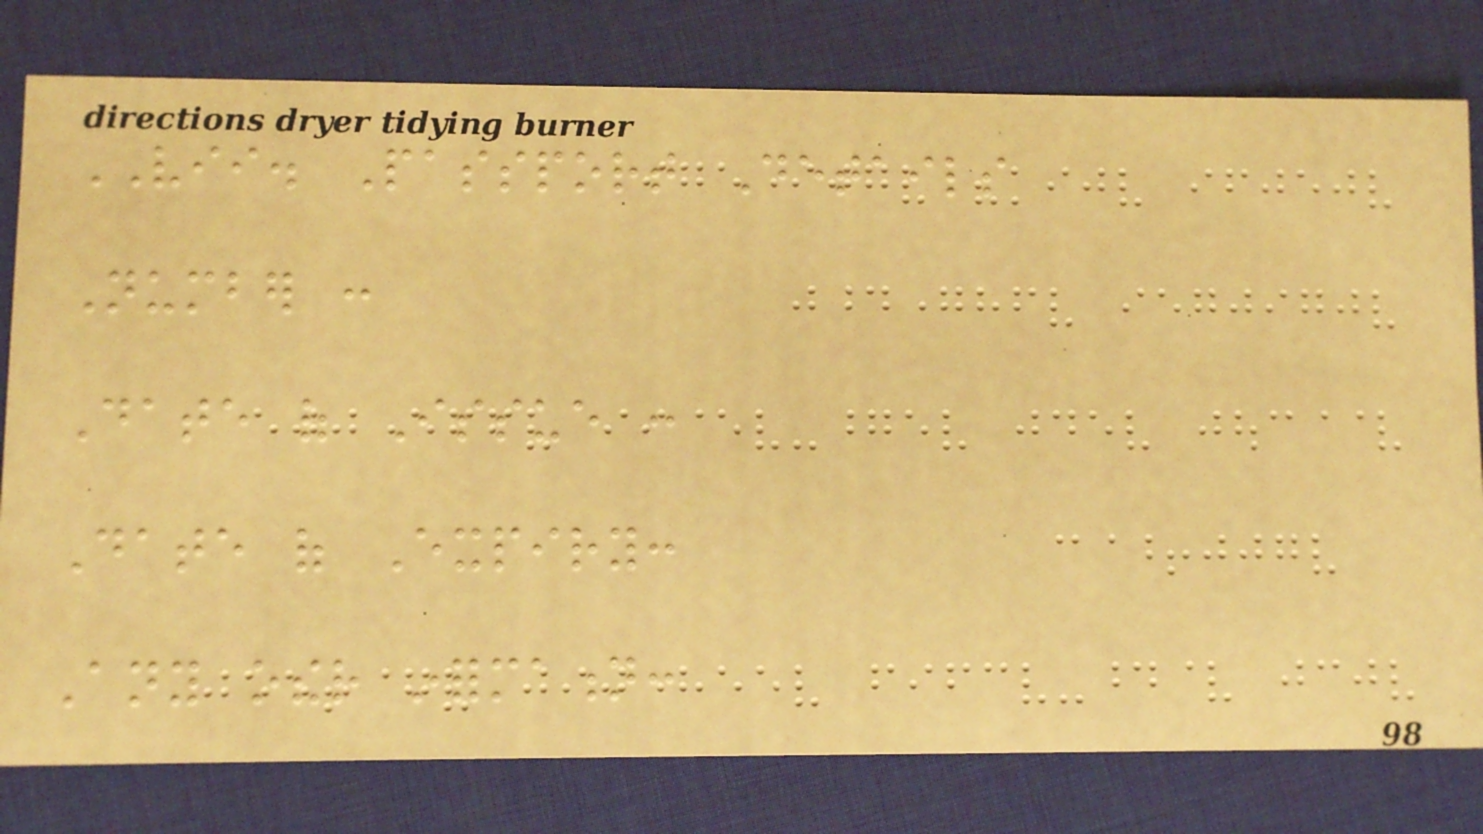VII. Passport Details
Number :
Date of Issue :
Date of Expiry:
Any other information:
